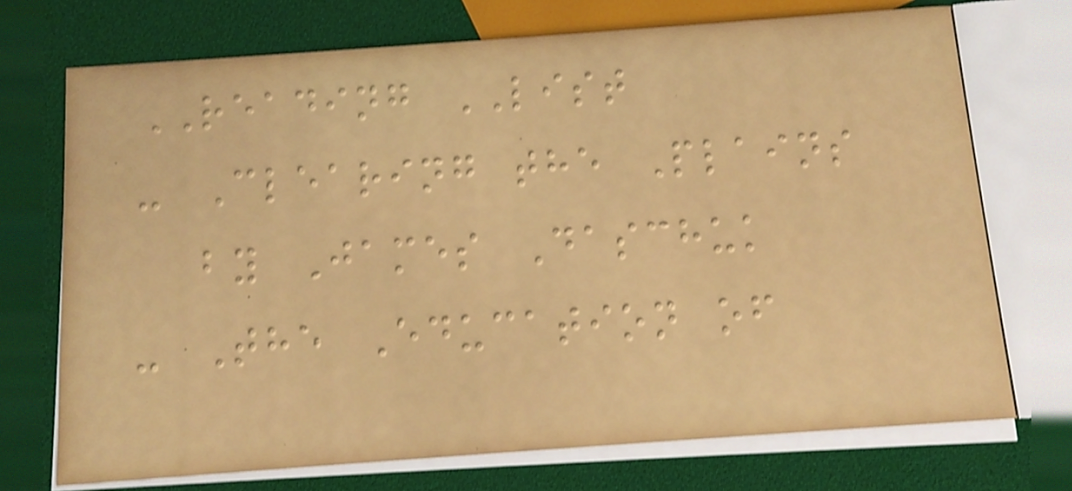READING LIST
- Clearing the Plains
by James Daschuk
- The Education of
